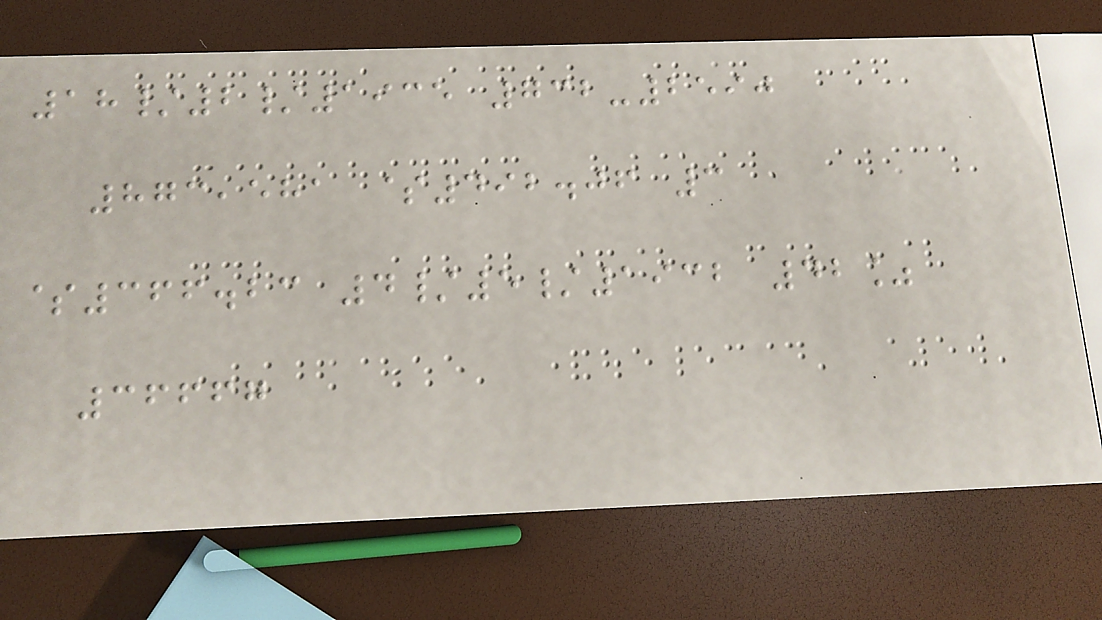18/2/1935 732-2590
873,581 $492.06 3
$366.23 4/5/1932 42%
36667
